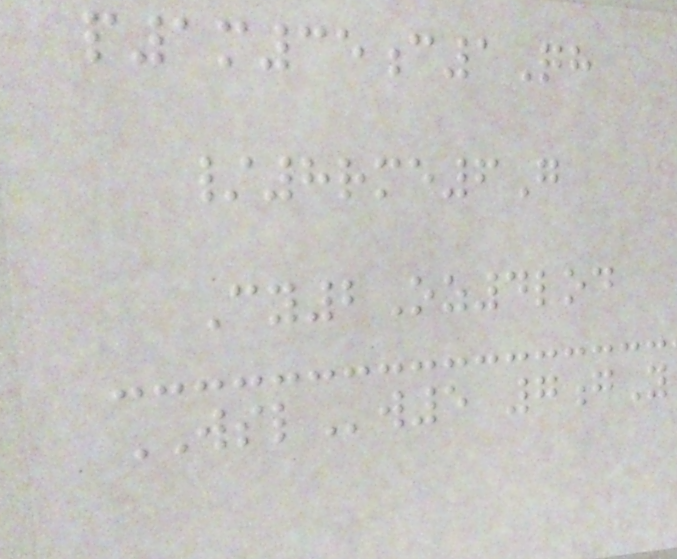p1m35c1Qh
/8rme6G
Cy2Oz4lod
WSLw5 7gY
